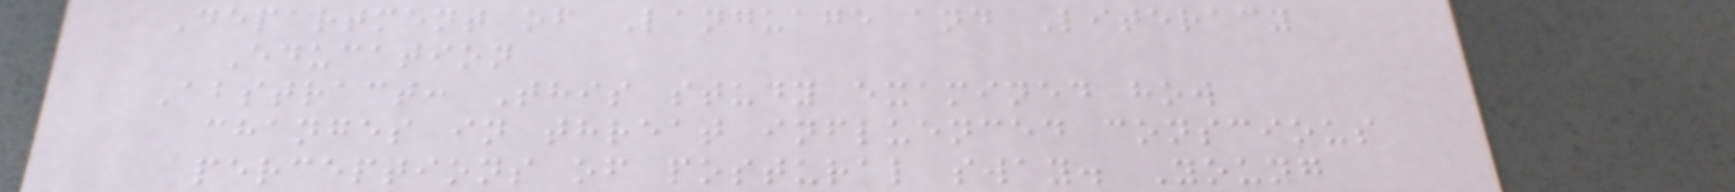Department of Language and Literacy
Education
Abstract: This study examined how
changes in threat influenced conscious
perceptions of postural sway. Young
